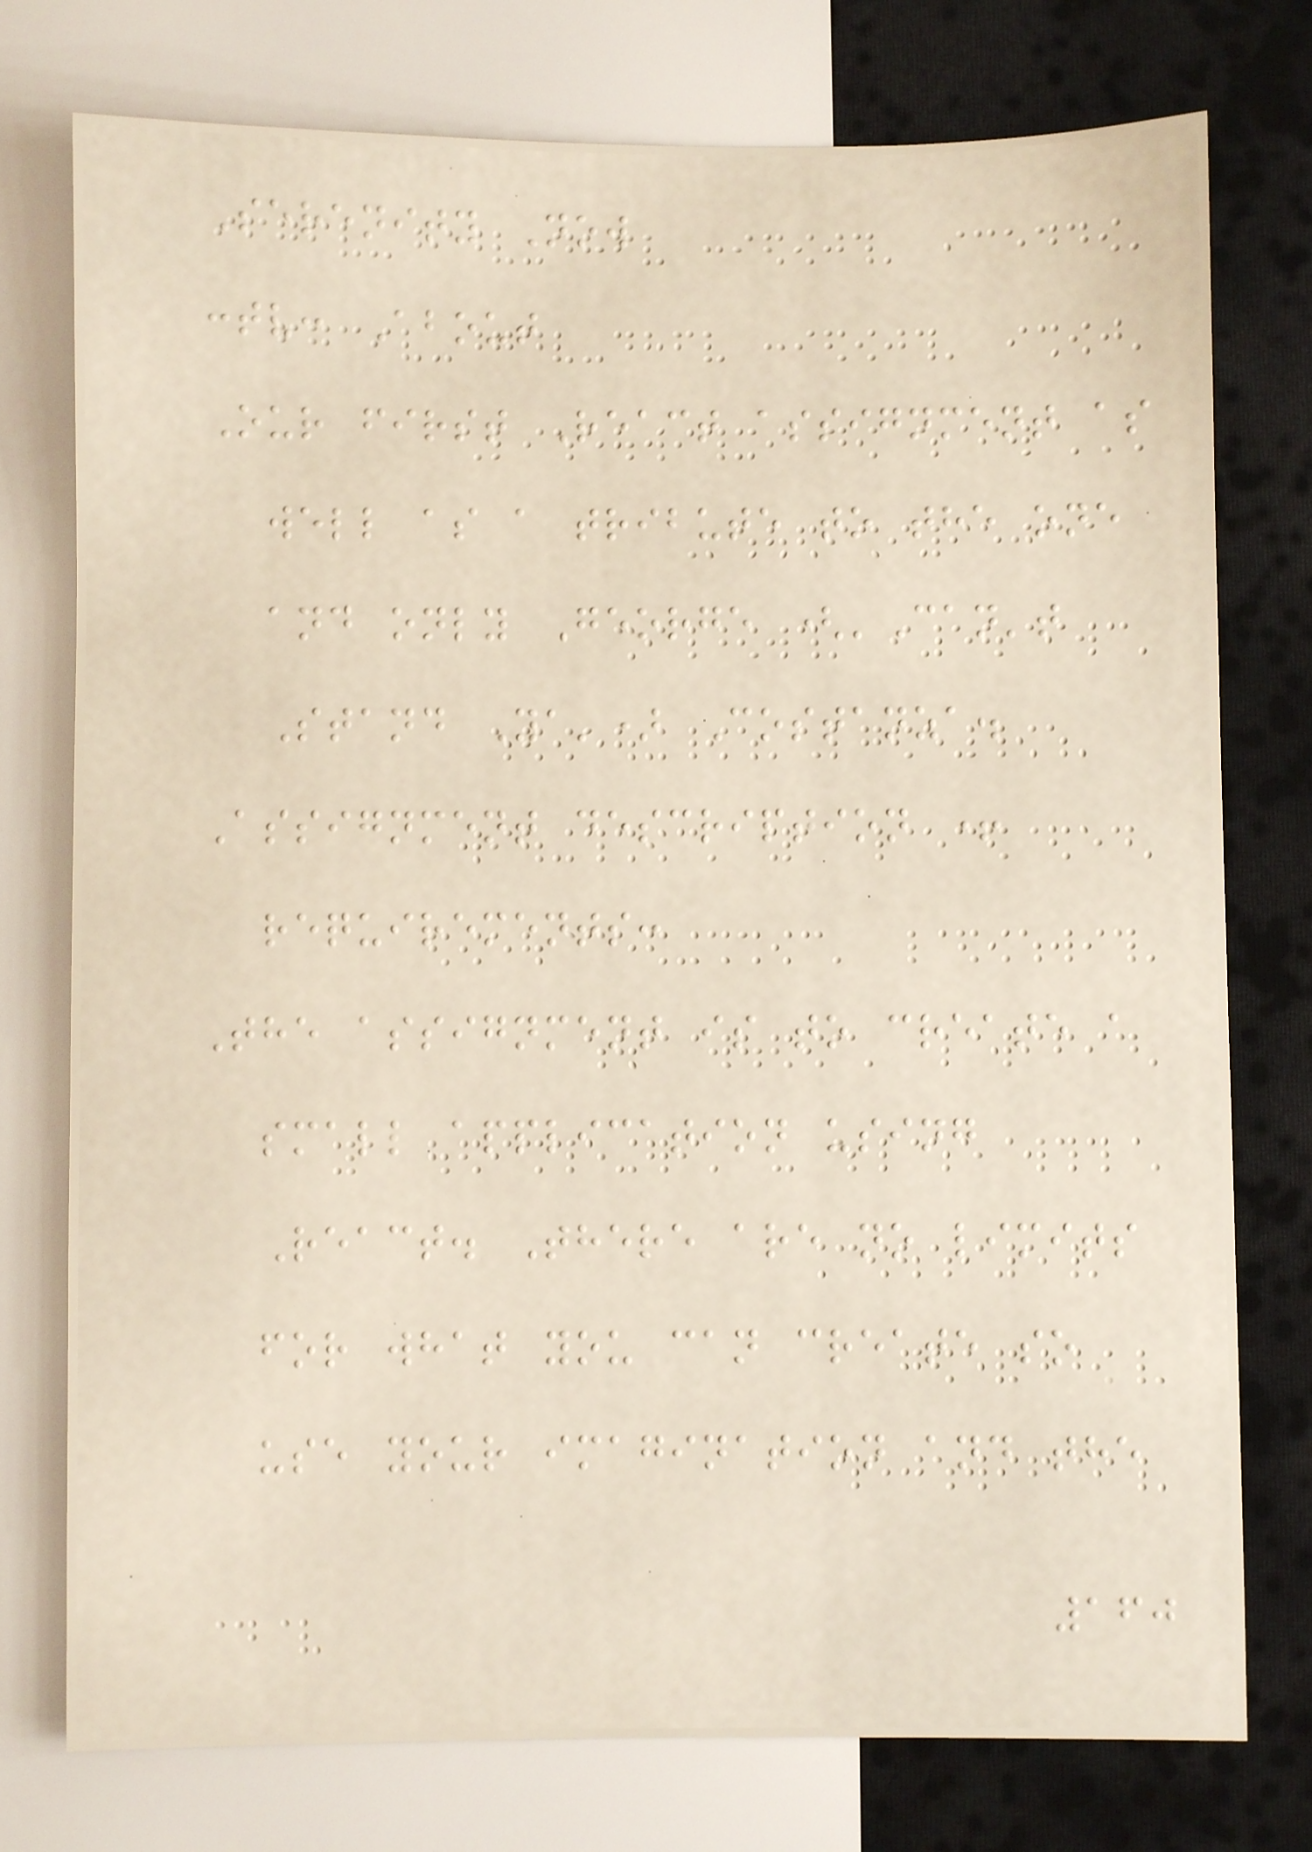Serenity Now
:tv: About
Our first React assignment as
well as a tribute to the one
and only George ('Can't
Stand Ya') Costanza.
Assignment description +
requirements:
The assignment is to create a
small application using
React. There are no limits
for what you can create so
use your imagination and the
160
